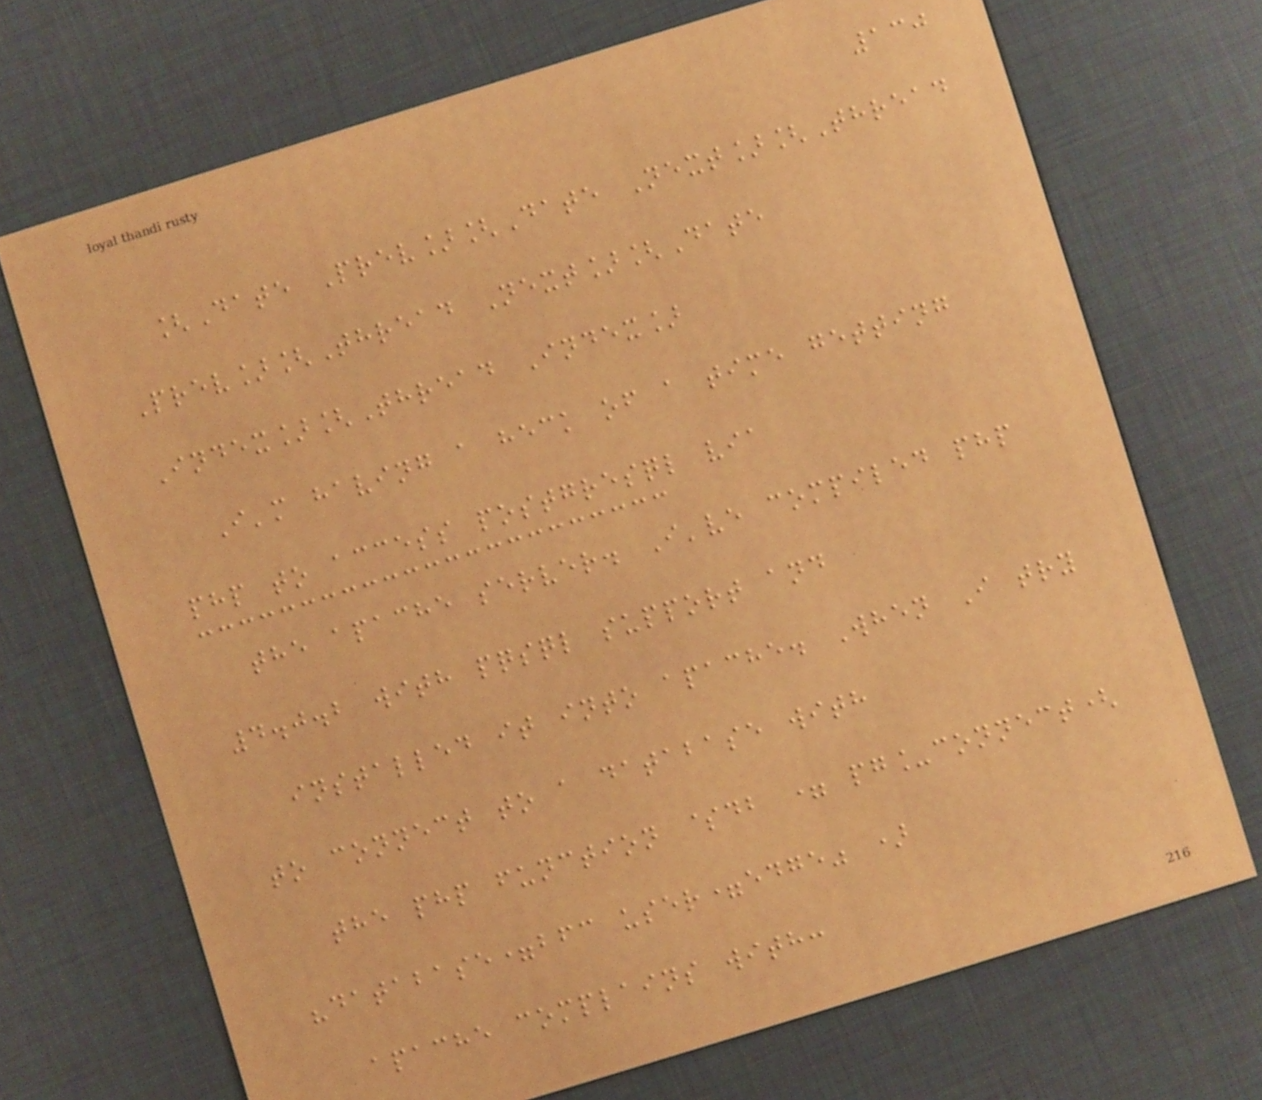130
[Date Prev][Date Next][Thread
Prev][Thread Next][Date
Index][Thread Index]
I'm having a heck of a time getting
php to access postgresql via
the apache server. I've compiled php
4.0.2 with pqsql support and
installed it into apache. When I try
to connect to a database with
the php function $db = pg_connect(
"database=bfc user=edge" )
apache complains with:
